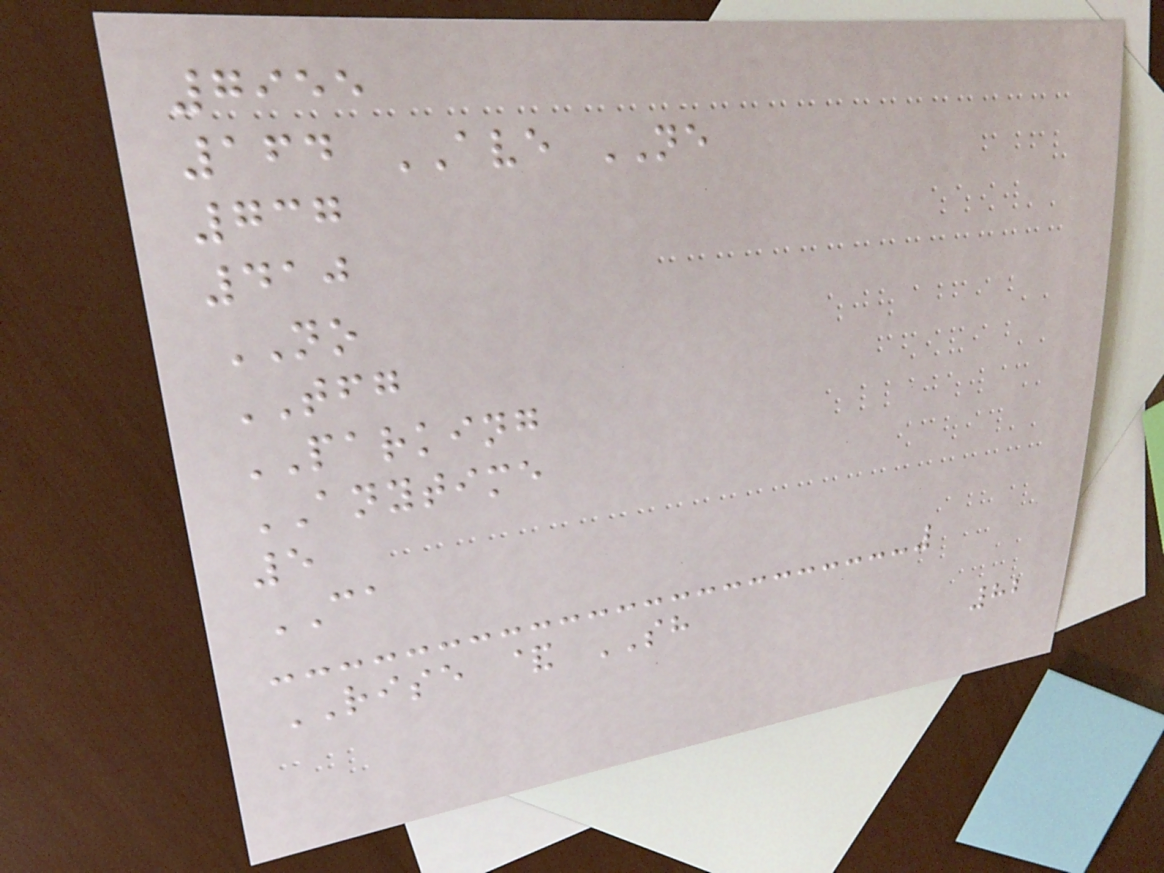7955
164 AVE NE
737
410
NO
TFG
PARKING
ANYTIME
5
CA
RISE & SH
82
